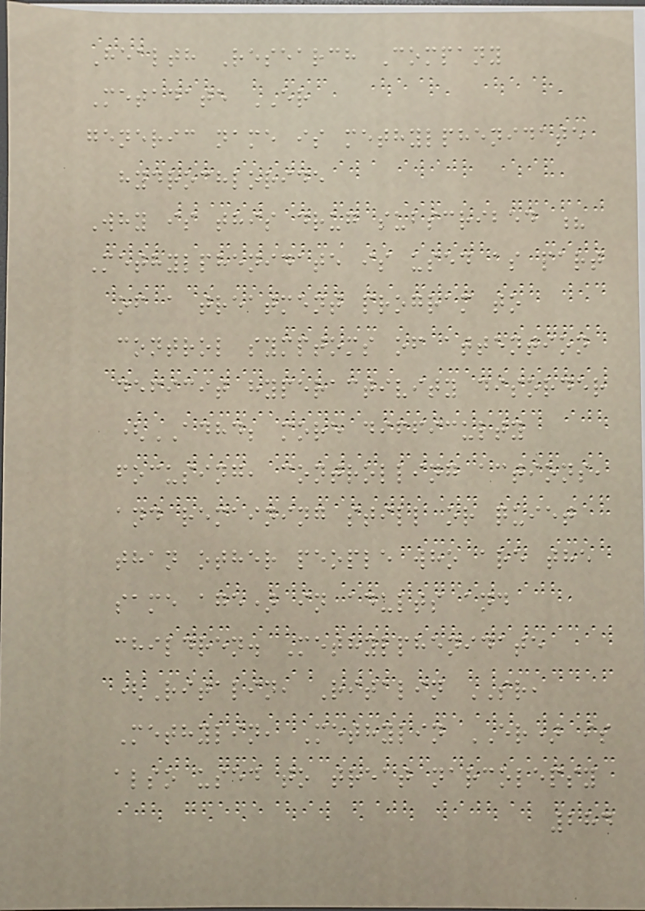Health Research Company
Metadate ER
generic name is methylphenidate
hydrochloride
Why is this drug subscribed ?
Methylphenidate is used as part
of a treatment program to
control symptoms of attention
deficit hyperactivity disorder
(ADHD; more difficulty
focusing, controlling actions,
and remaining still or quiet
than other people who are the
same age) in adults and
children. Methylphenidate
(Ritalin, Ritalin SR,
Methylin, Methylin ER) is
also used to treat narcolepsy
284
